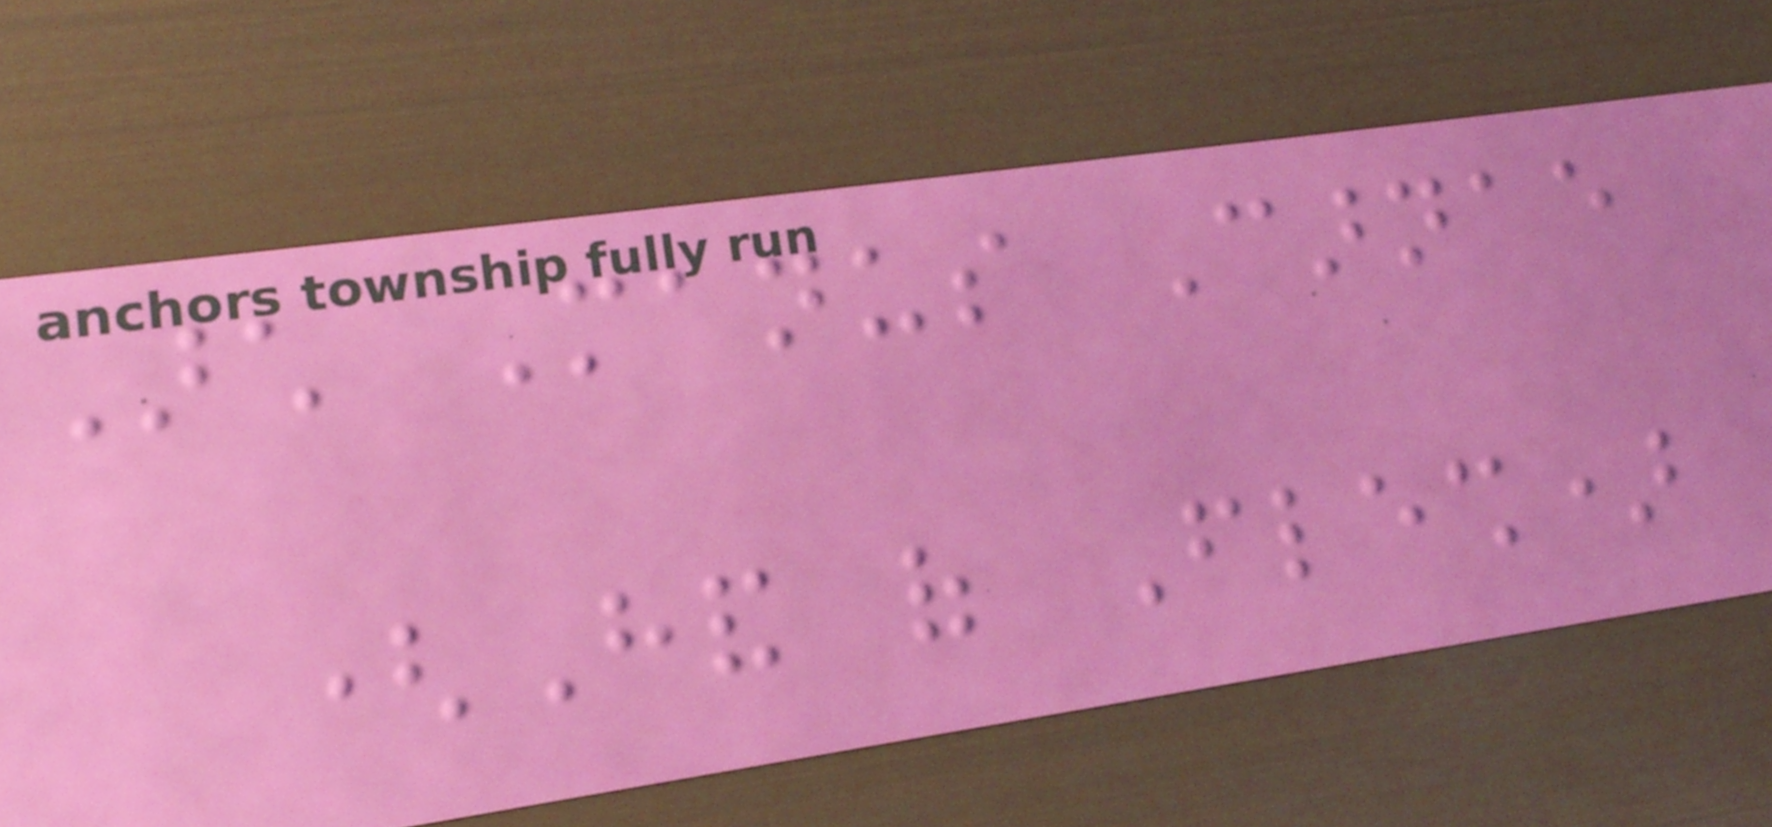Arch Manus Carnae
(Hand of Flesh)
